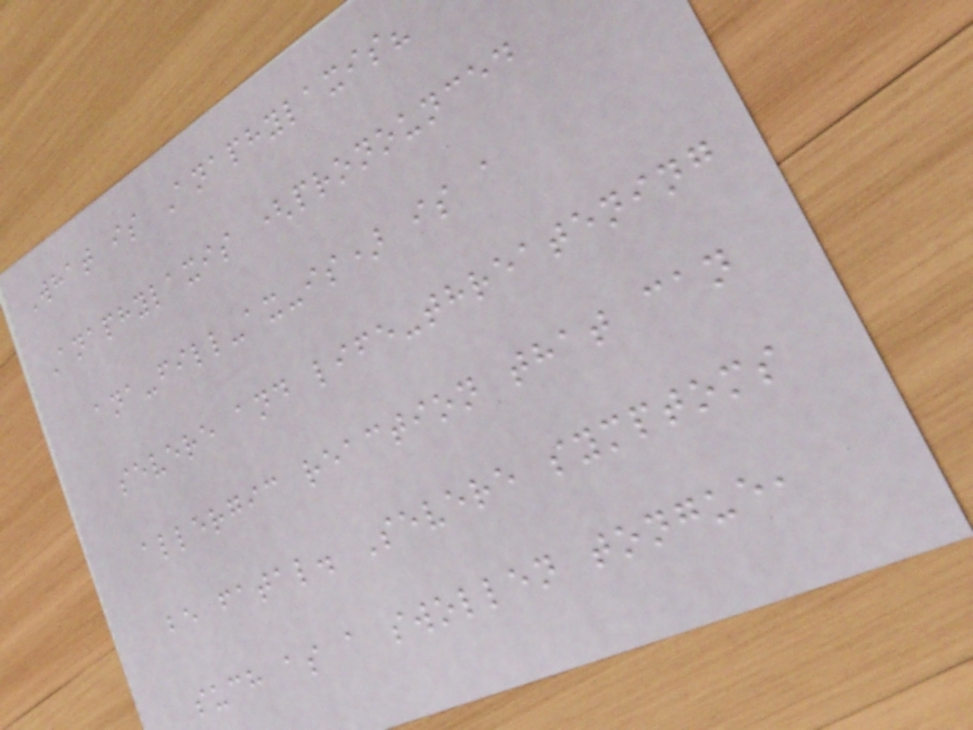What is Anaphylaxis?
Anaphylaxis (pronounced
ana-fill-ax-is) is a
severe and life-threatening
allergic reaction that can
be fatal. Severe symptoms
such as a swollen tongue,
